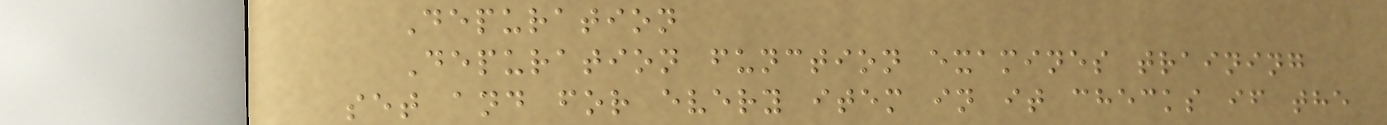Depuration
Depuration function examines training
set and for every item in it checks if the
